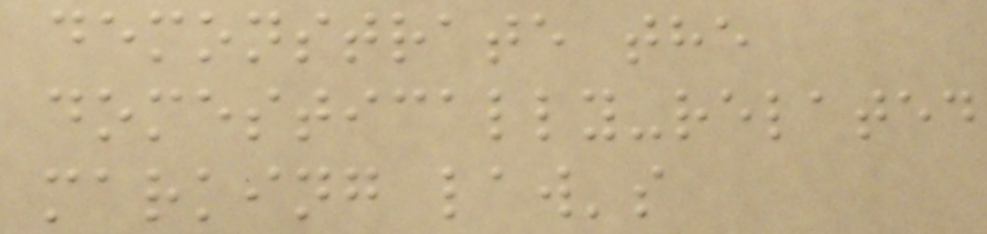demonstrate the
domestically-related
marking law's
